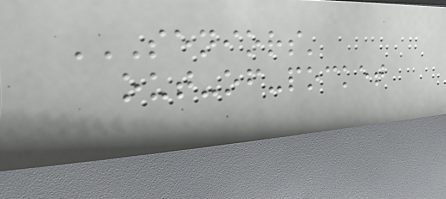SENIORS'
OUT-OF-POCKET
